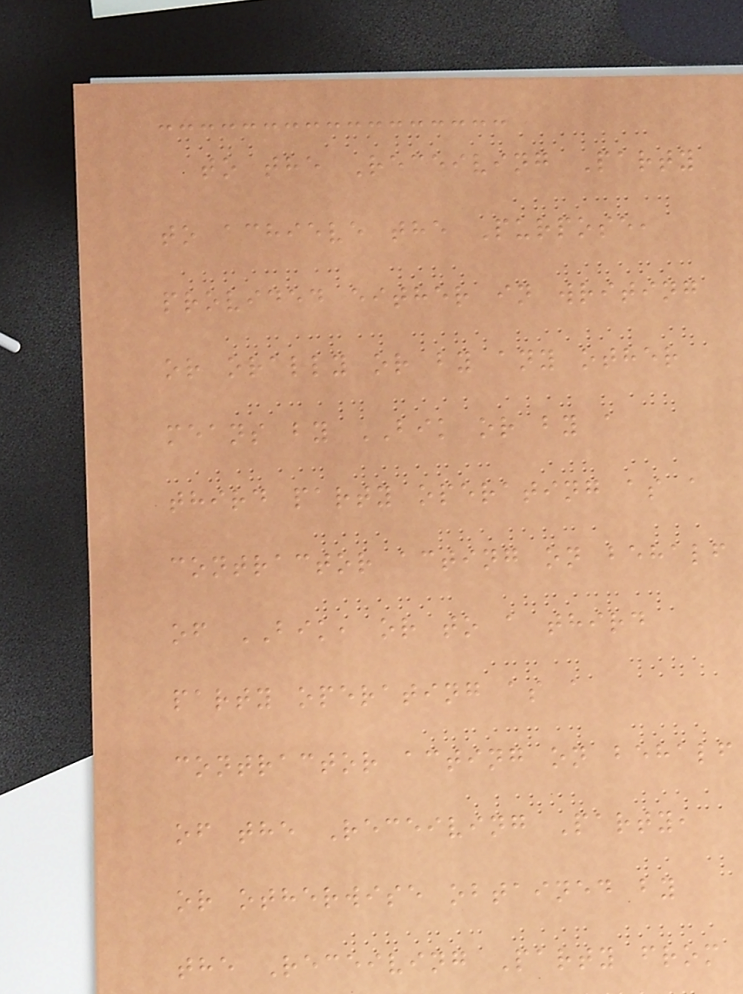to the Receiving Party
to achieve the Purpose,
provided either in writing
or orally or by any other
means by BIK or by a
third party operating as a
contractor acting on behalf
of BIK, or to a third
party operating as a
contractor acting on behalf
of the Receiving Party,
or otherwise obtained by
the Receiving Party from
